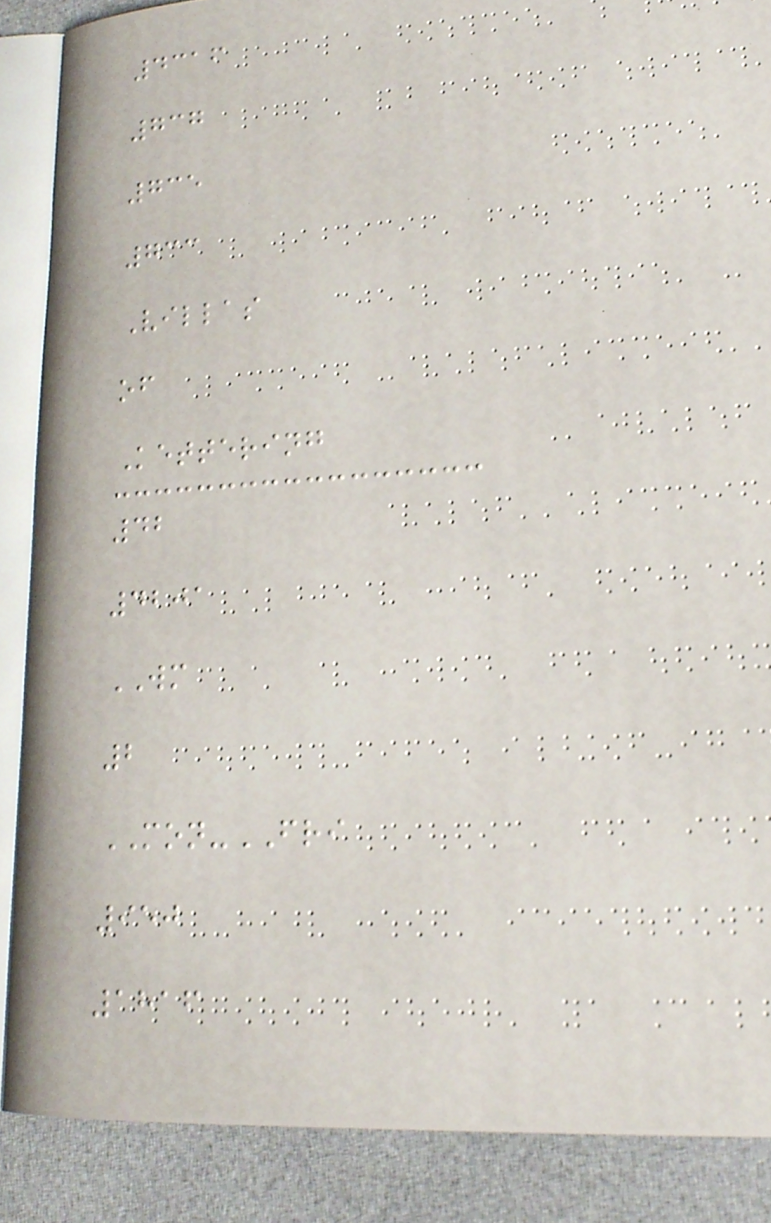4316
737
735
733
Villas
of
Kettering
42
4201
WM
2
MON-FRI
950
1816
